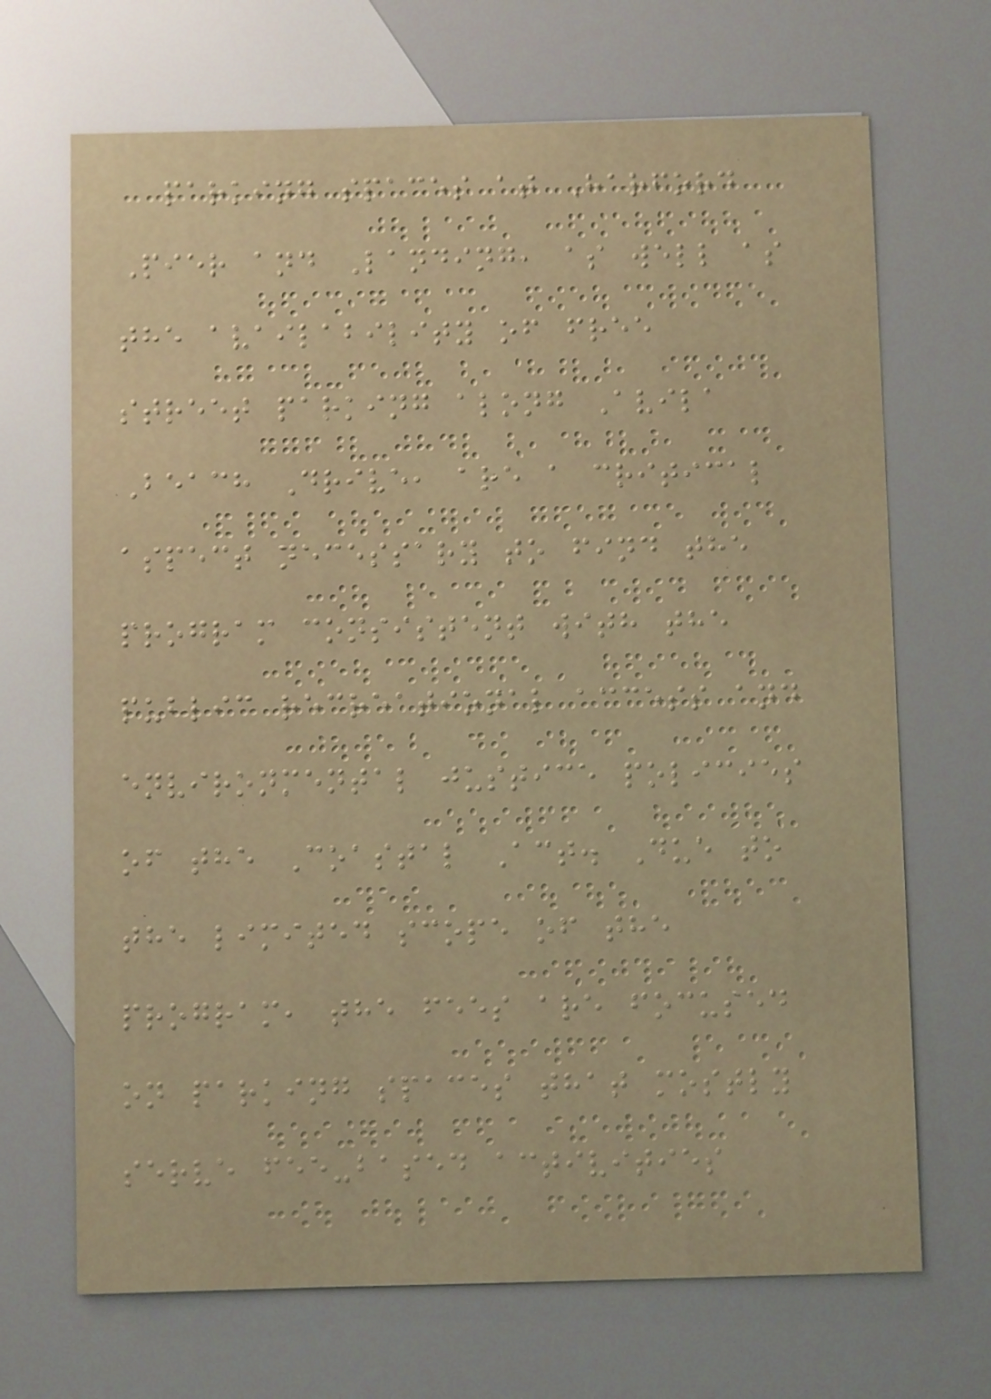parking spaces at Harford
Pier and Landing, as well as
the availability of free
street parking along Avila
Beach Drive, are a critical
aspect necessary to find the
program consistent with the
public recreational access and
environmental justice policies
of the Coastal Act. Due to
the limited scope of the
program, the fees are focused
on parking spaces that mostly
serve fee-based activities
